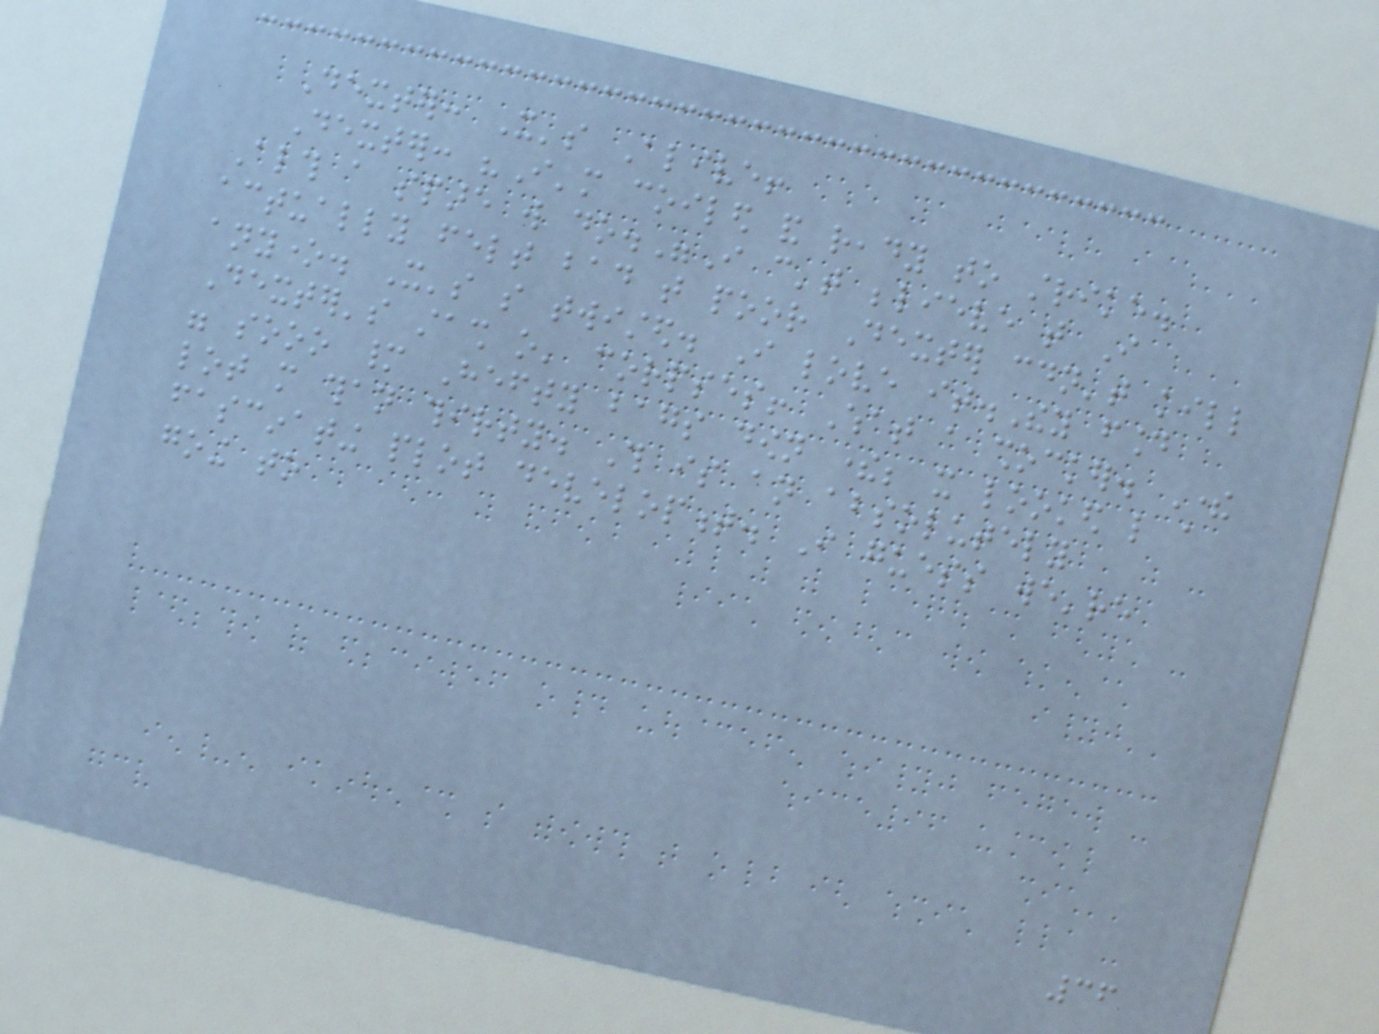Dexter: It's Alive!
Dexter: "I'm coiled and ready to strike.
Although a spare will do."I can't believe that I
actually felt bad that poor Dexter couldn't kill
anyone. It's so twisted. I love it.They found
Dexter's stash o' corpses! What a shocker. There
were sooo many Hefty bags down there; it looked like a
lot more than thirty. This is an absolutely
fascinating plot development. I guess we're
going to
36
